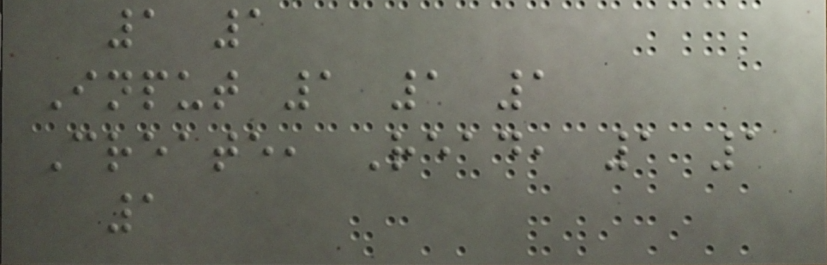1 1
Input 1 1 1
Create, Read, 1 1
1
